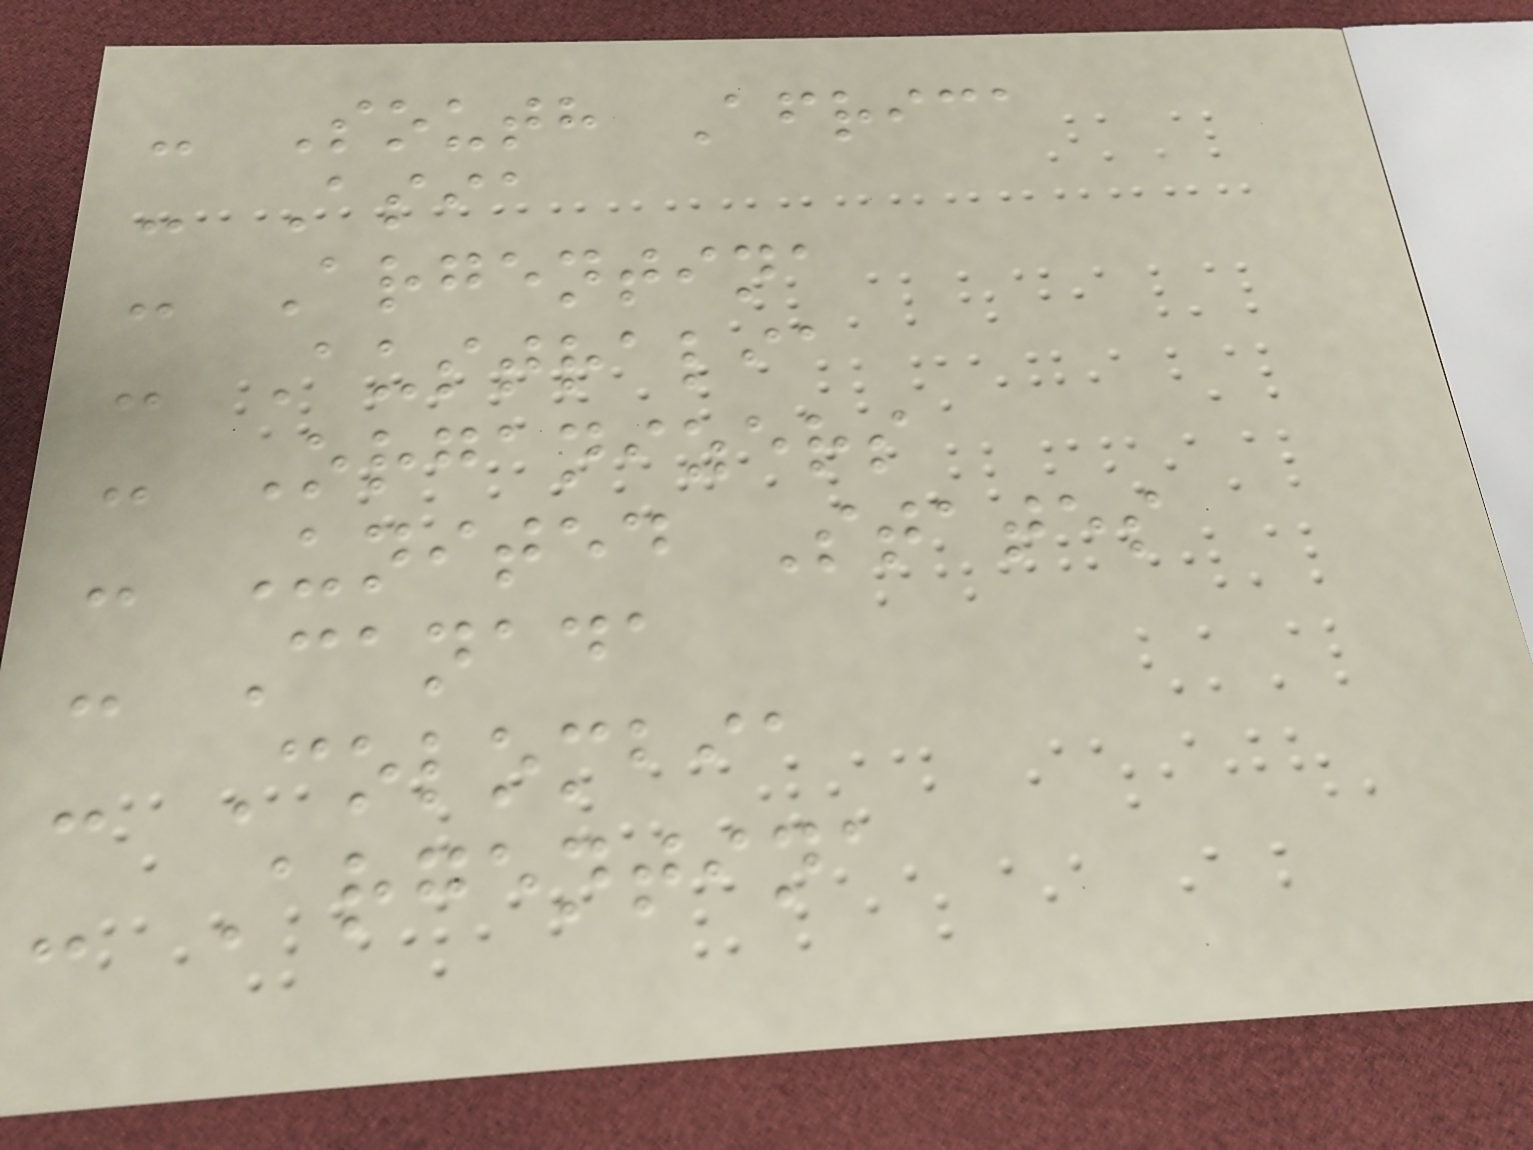- South Africa
- Asia
- Argentina
- Australia
- Organizers
- United States
- Canada
- Colombia
- Argentina
